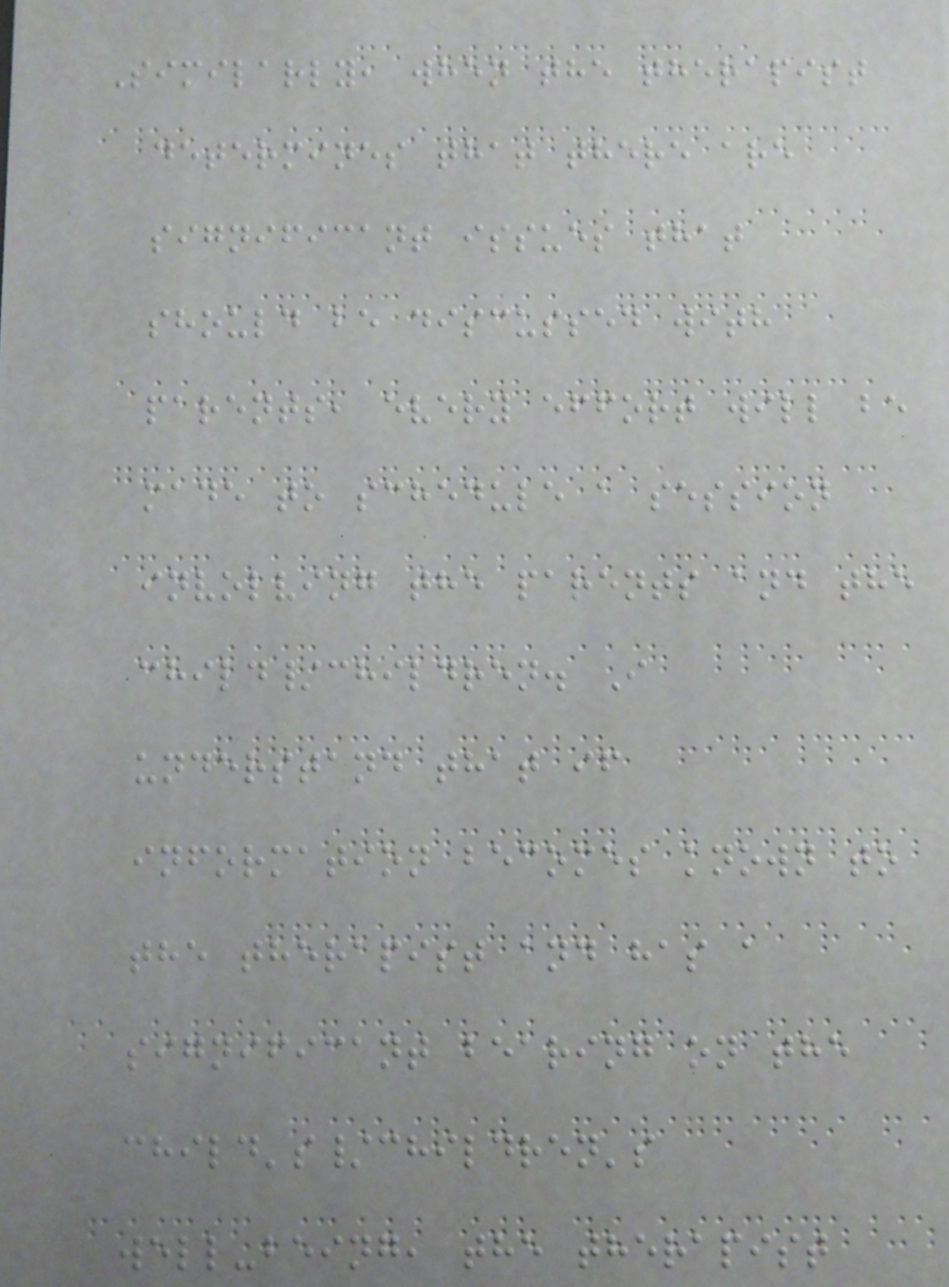Similarly, when the therapist
determines that there are
significant issues that
should be discussed with
parents, every effort will be
made to schedule a session
involving the parents and the
child/children. I
understand that if
information becomes known to
the therapist and has a
significant bearing on the
child's/children's
well-being, the therapist
